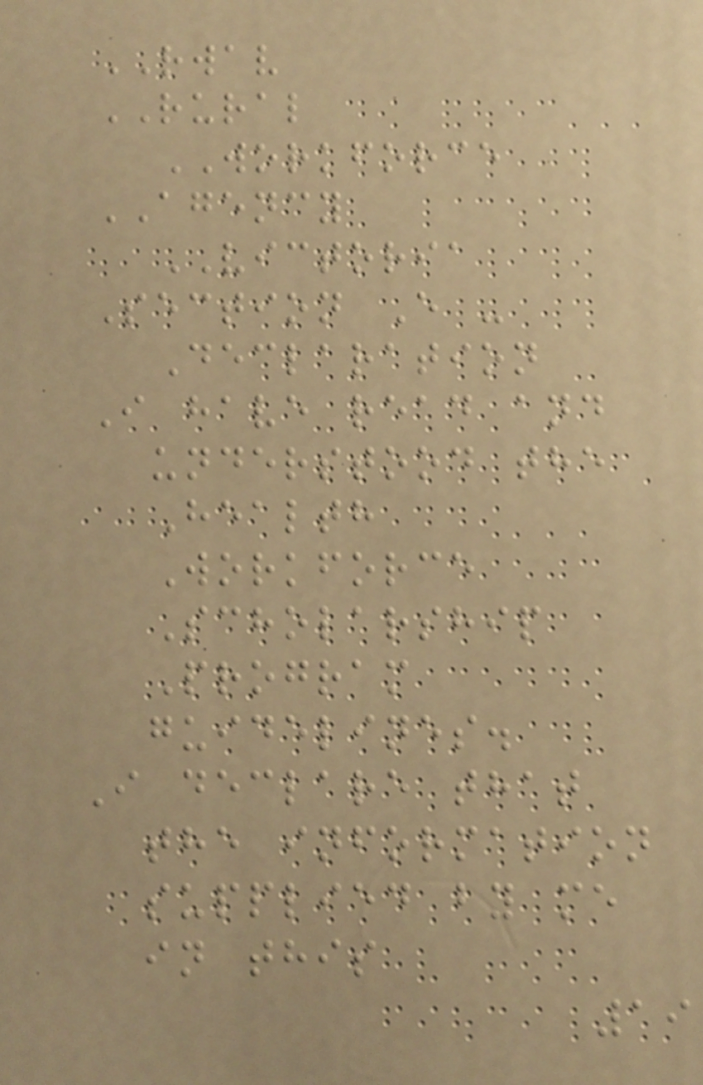RWAV
RURAL
WORKFORCE
AGENCY
VICTORIA
Section E -
Declaration
I have read and
understood the
Health
Workforce
Scholarship
Program
guidelines.
I declare that
the information
supplied by me
in this
19
